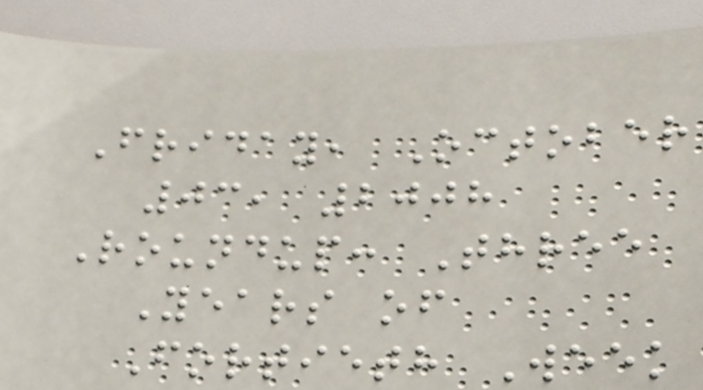Friday, October
03, 2008
Roundup: Three
Years of
Fortieth Week
